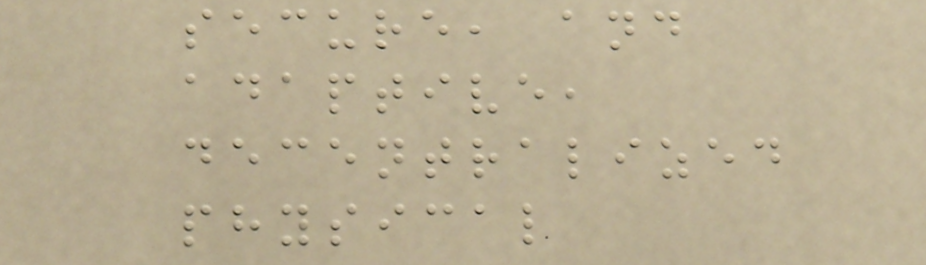secure, and
adaptive,
decentralized
physical
